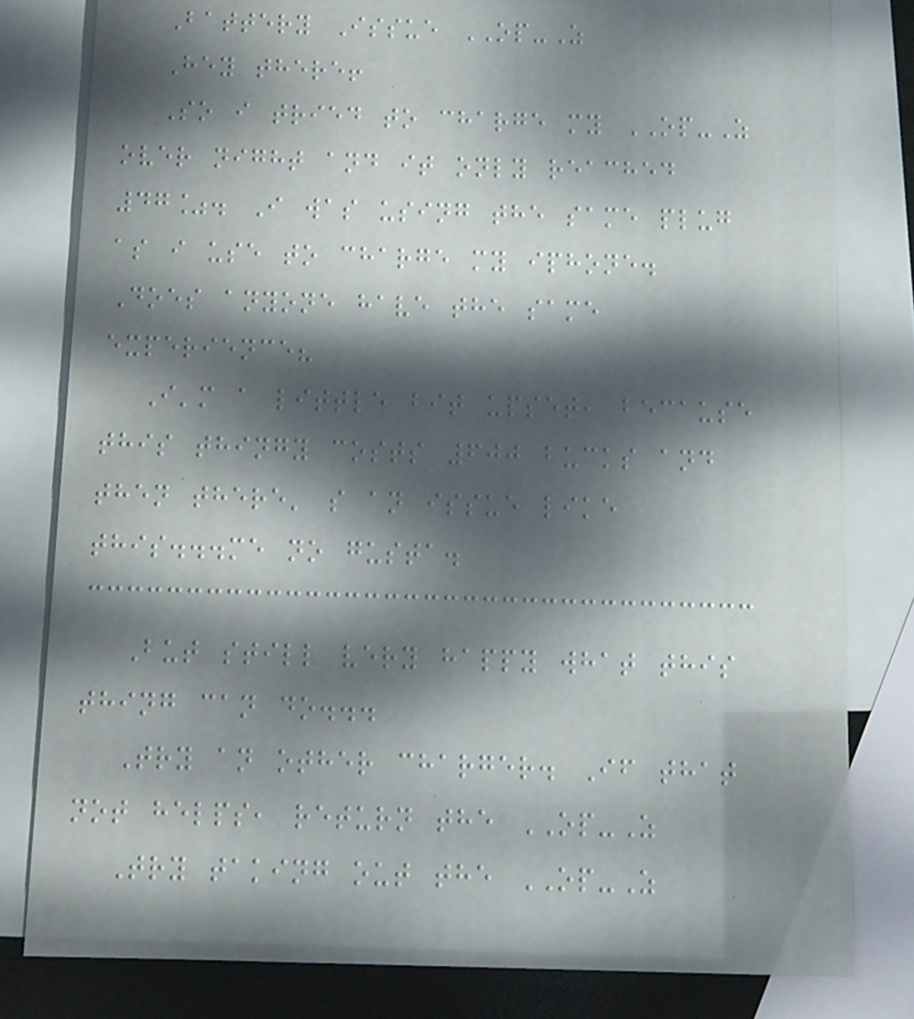Battery Issue OP-Z
Hey there!
So i tried to charge my OP-Z
over night and it only reached
47%. I was using the same plug
as i use to charge my iphone.
Does anyone have the same
experience?
I'm a little bit upset, because
this thingy costs 600 bucks and
then there' s an issue like
this...me no gusta.
But still very happy what this
thing can do...
Try an other charger. If that
not helps, return the OP-Z
Try taking out the OP-Z
